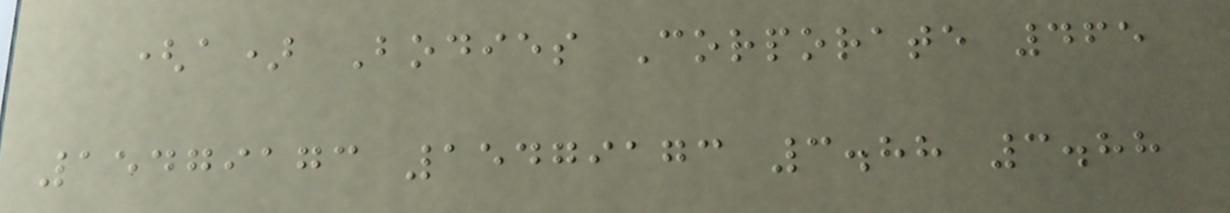(a) Bodies Corporate 465
15479173 15479173 3.88 3.88
